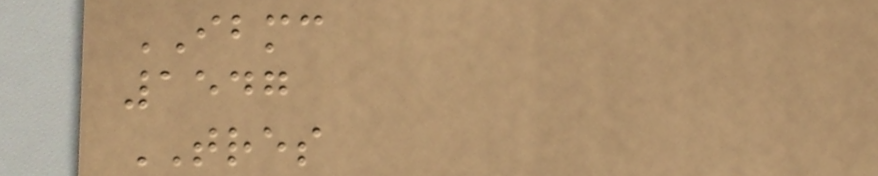IBMC
1547
TRES
